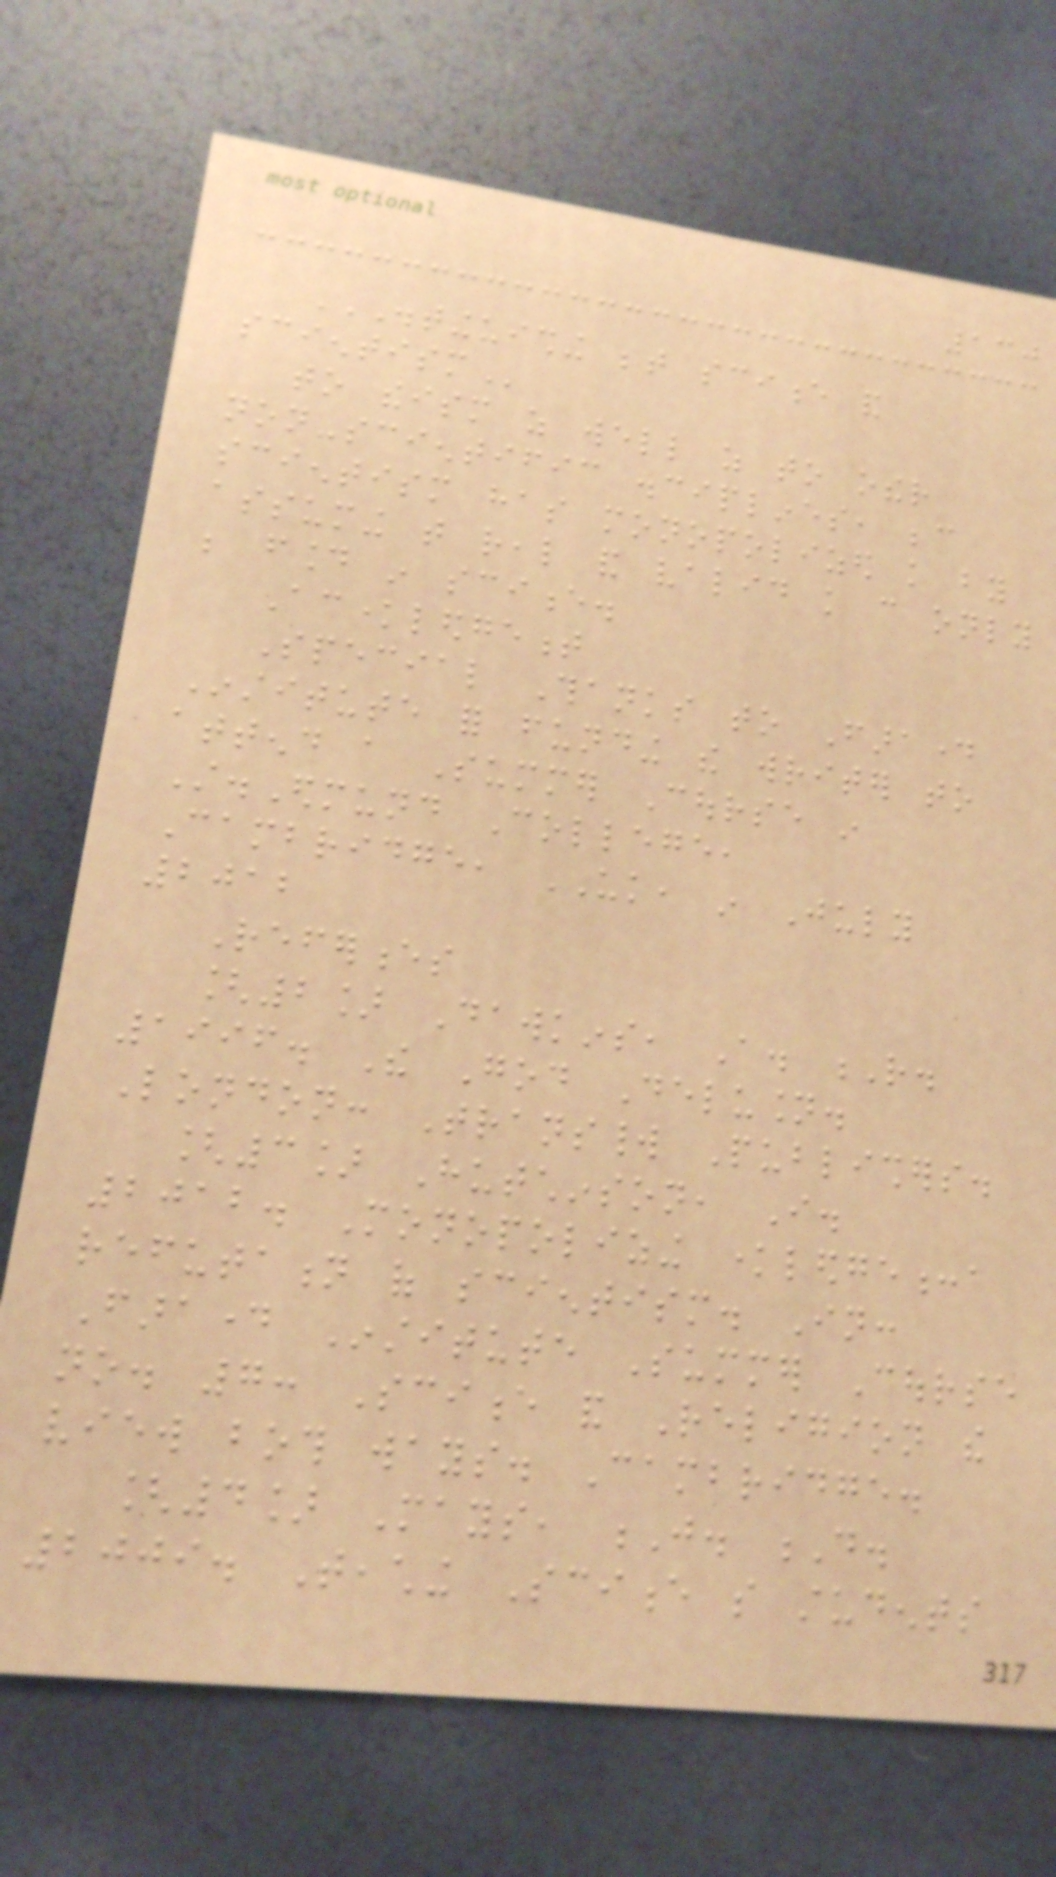130
DISTINGUISHING BETWEEN SCIENCE AND
SCIENTISM
to theism as well as to other
non-scientific disciplines, because
scientism has monopolized knowledge by
assuming that real and valid knowledge can only
be found in science.
Acknowledgement
Special Thanks to Faraday
Institute for funding the writer to
attend a Summer Course in
St.Edmund College,
Cambridge, UK, in July
2012
References
[2] Dawkins, A. R.
1996. The God Delusion.
London: Transworld Publishers.
[3] Hutchinson, I.
2012. Monopolizing knowledge:a
refutation of scientism. In:
Faraday Institute Summer Course
no. 7: Science and Religion the
view both ways. Cambridge.
[4] Mays, J. D.
2009. Teaching Science so students
